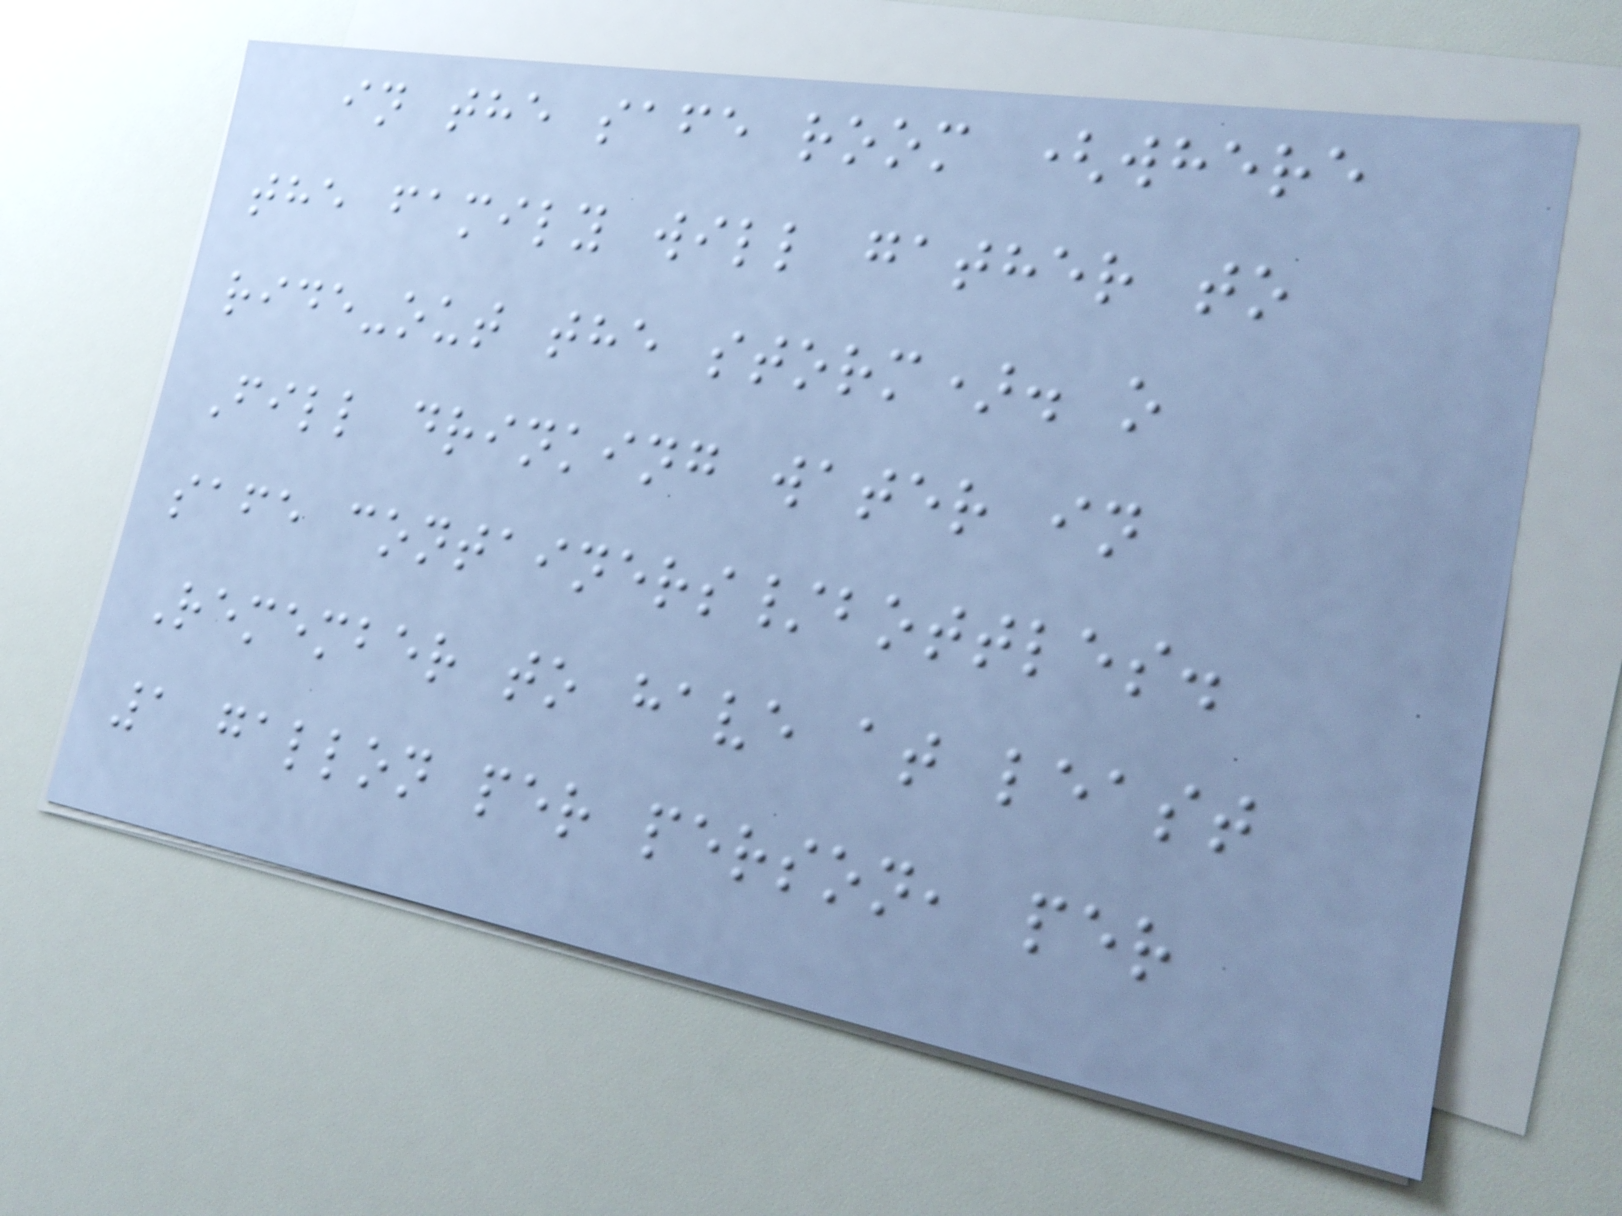in the safe room (where
the family will gather to
ride-out the storm). o
Fill drinking water in
safe containers/bottles.
Remember to have at least
1 gallon per person, per
